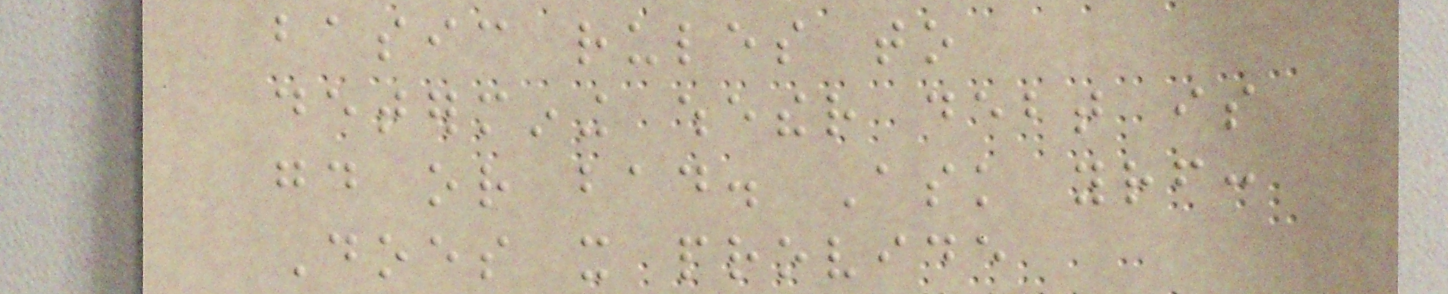basic rules to
determining whether debt is
good or bad. Ask yourself:
Does it provide
